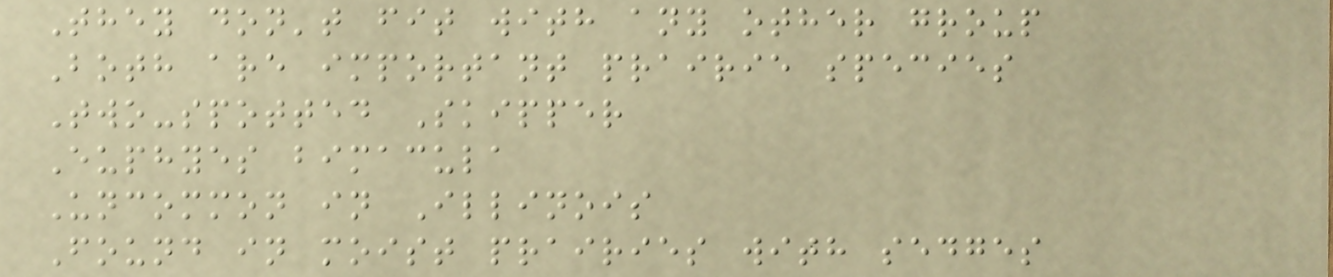They don't fit with any other group
Both are important prairie species
Two-spotted Skipper
Euphyes bimacula
Uncommon in Illinois
Found in moist prairies with sedges
